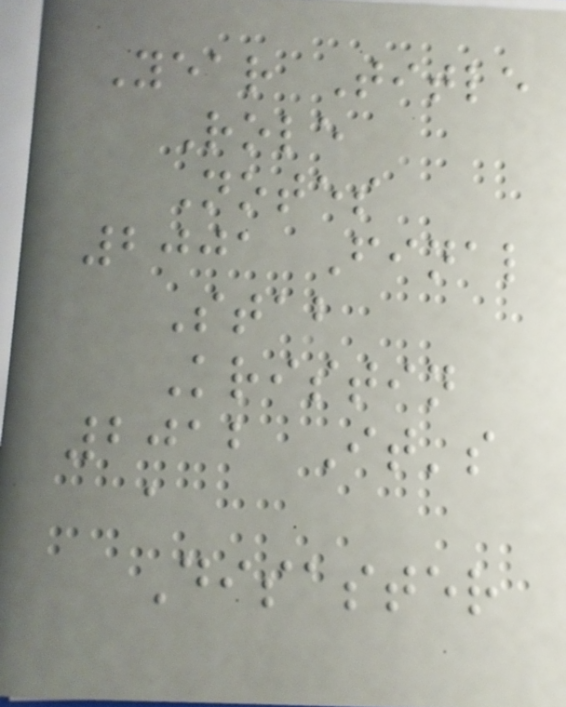Year Title
Role
Notes
2001 Final
Stab
Kristin
2012 It's
a
Disaster
